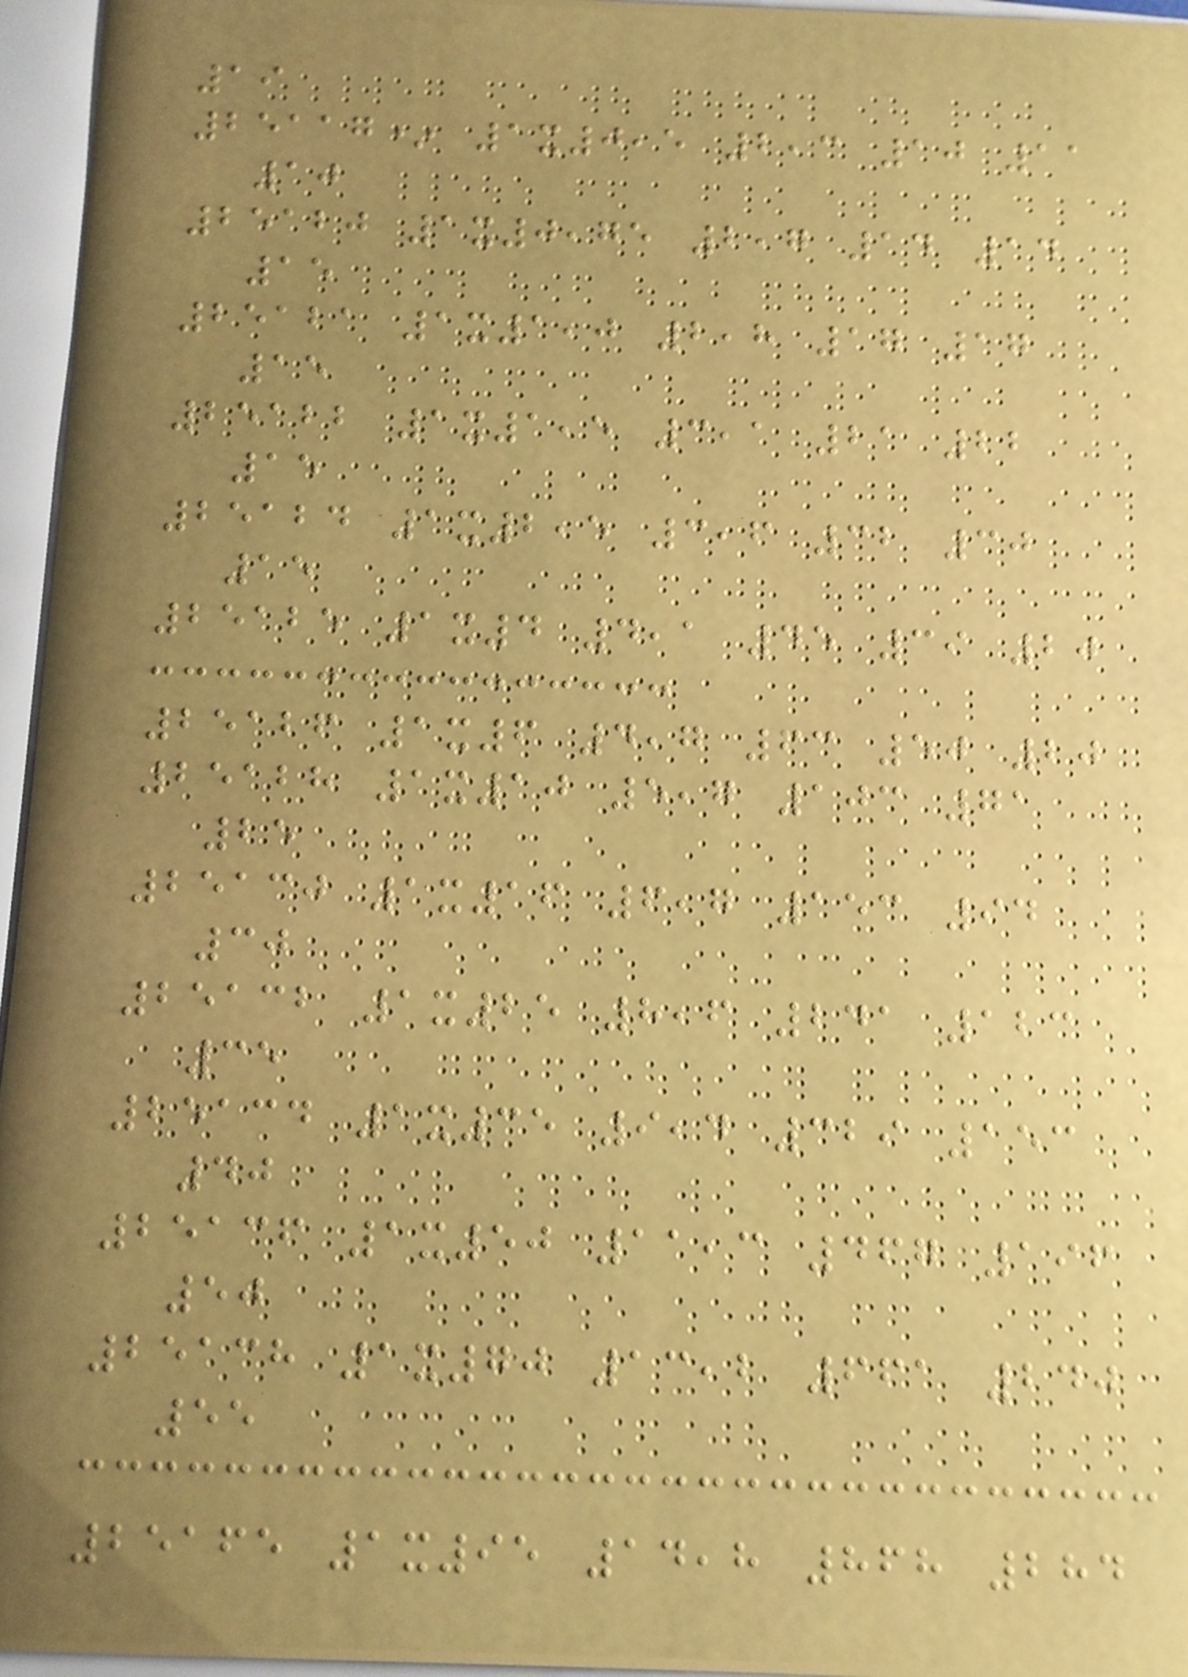19
25117* 1x0,5 2,3 10 11
10
25120 1x0,75 2,7 14 14
15
25121 1x1,0 2,8 17 17
15
25122 1x1,5 3,1 21 22
15
25124 1x2,5 3,6 32 30
15
25125 1x4 4,1 45 39 20
25126 1x6 4,7 63 50 20
25128 1x10 5,7 103 71
25
25130 1x16 6,7 153 94
30
25132 1x25 8,6 241 123
35
25134 1x35 9,4 329 153
40
25136 1x50 11,3 467 196
50
25138 1x70 13,2 661 240
55
25165 1x95 14,8 868 284
